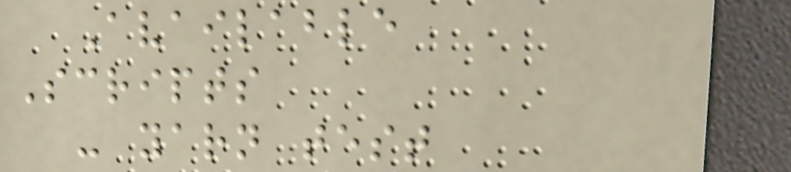Available
Scripts
- yarn test
